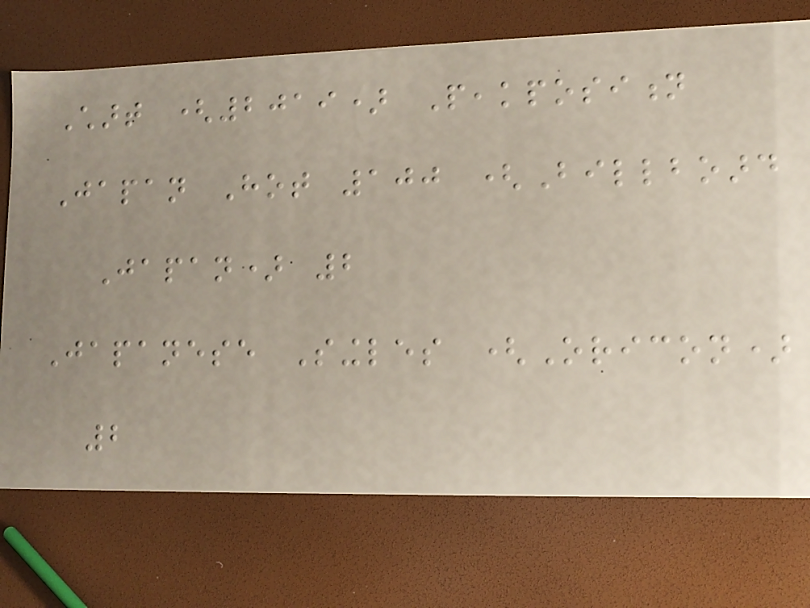Chart (2019) Peakposition
Japan Hot 100 (Billboard
Japan) 2
Japanese Singles (Oricon)
2
